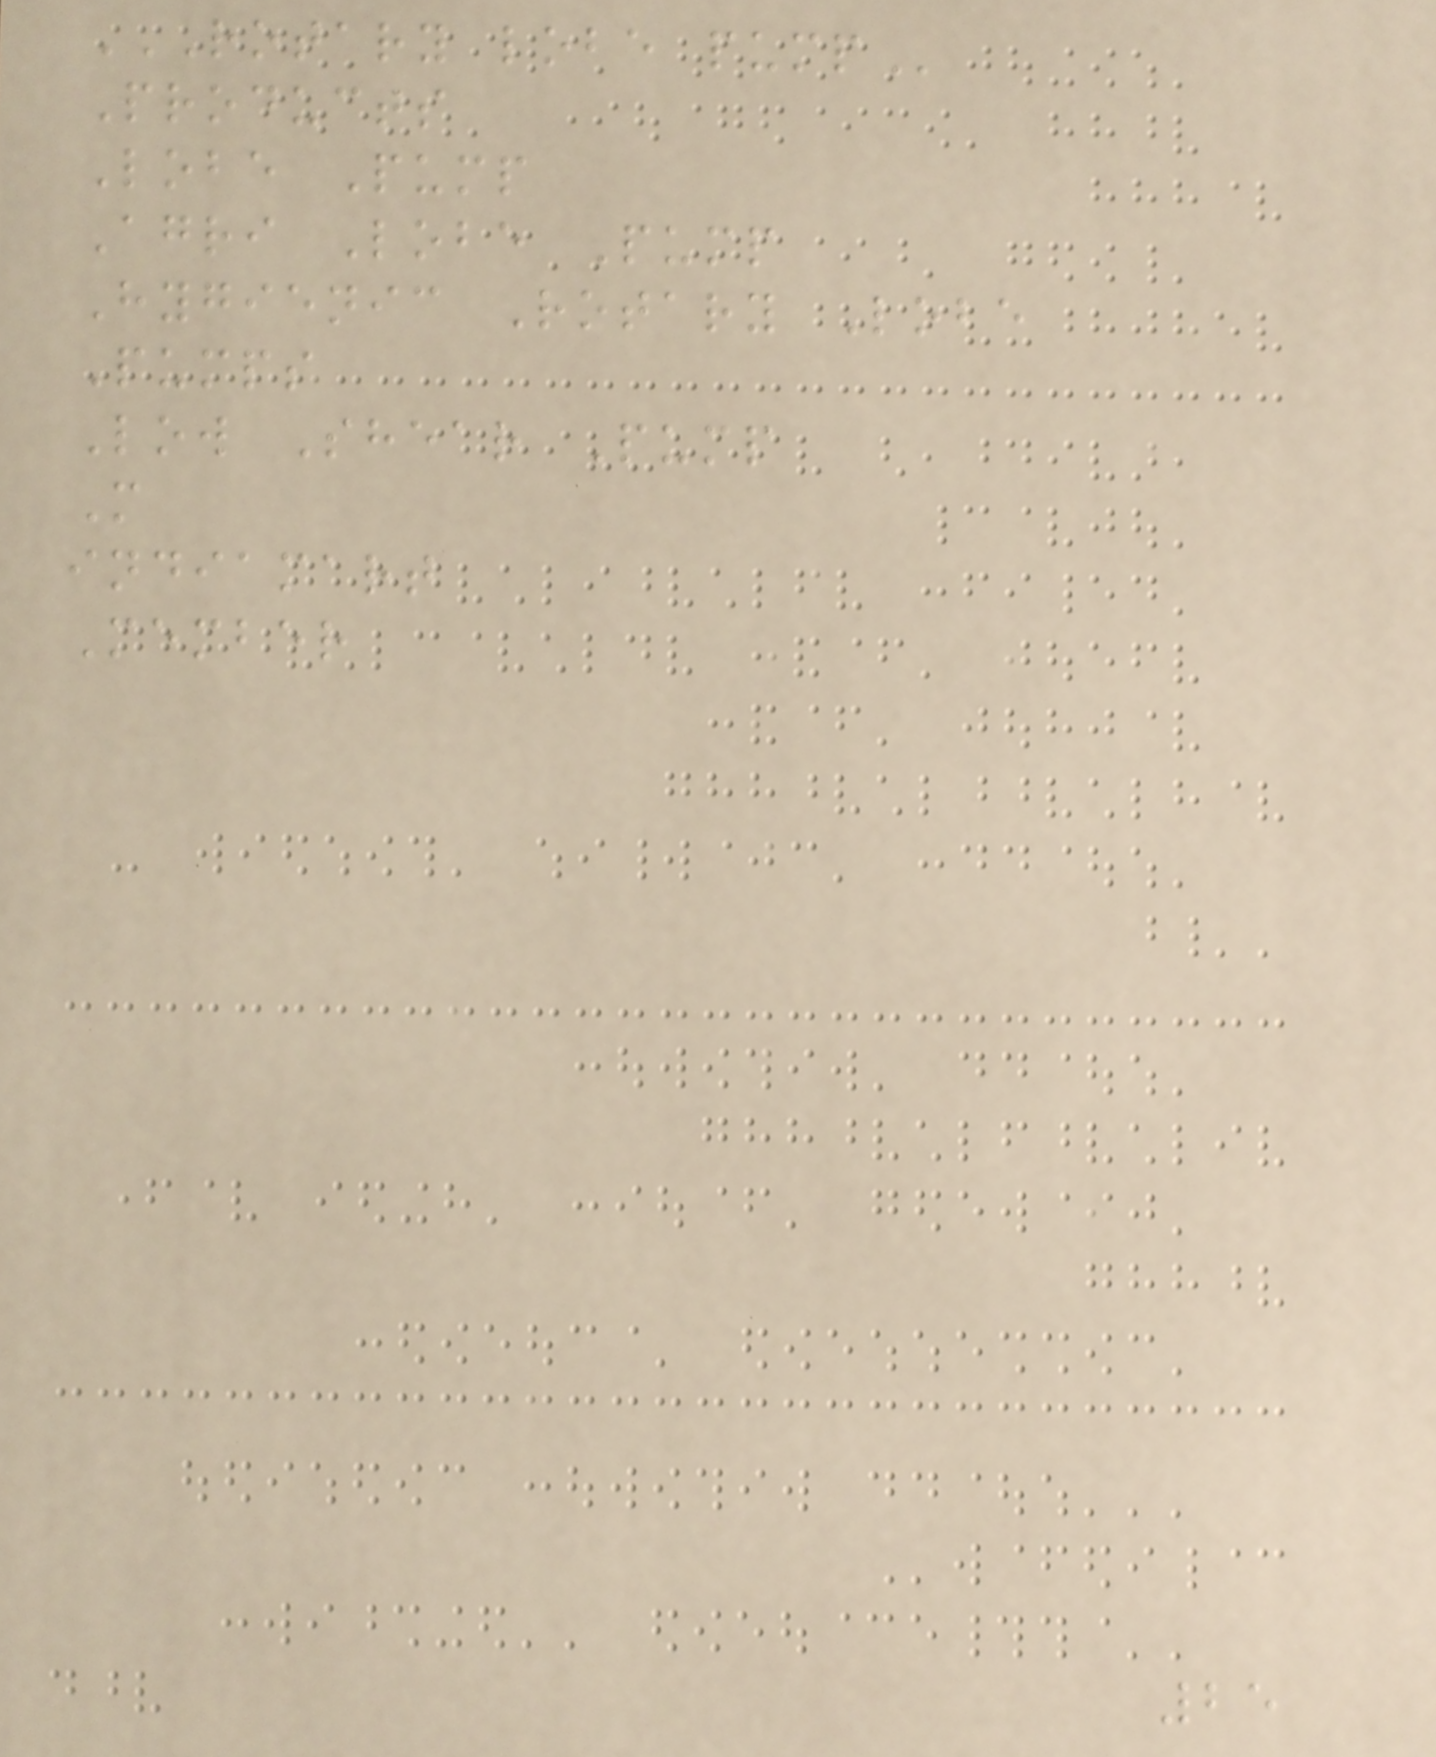ROTARY LOBE PUMP
Products
Lobe Pump
Agri Lobe Pump
Hygienic Rotary Lobe
Pumps
Low Shear Pump
M
indiamart
Member
25
